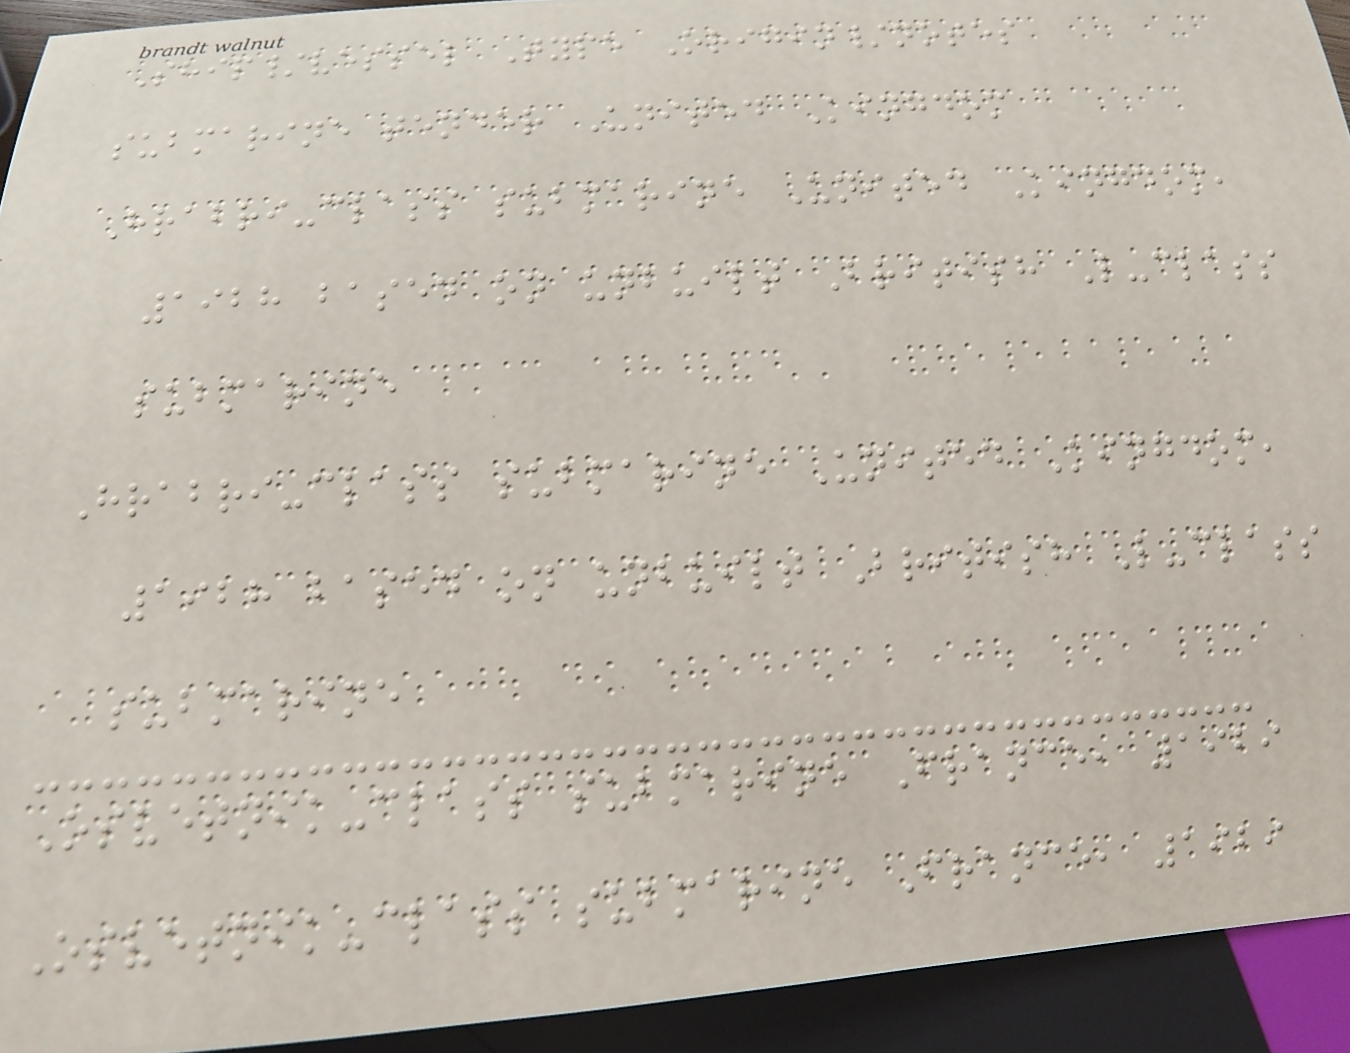Ship/vessel Type Origin/notes
submarine tender United Kingdom
Hrabri-class submarine United Kingdom,
1928 based on unbuilt British L-class
submarine
Hrabri-class submarine United Kingdom,
1928 based on unbuilt British L-class
submarine
Osvetnik-class submarine France, 1929
Osvetnik-class submarine France, 1929
